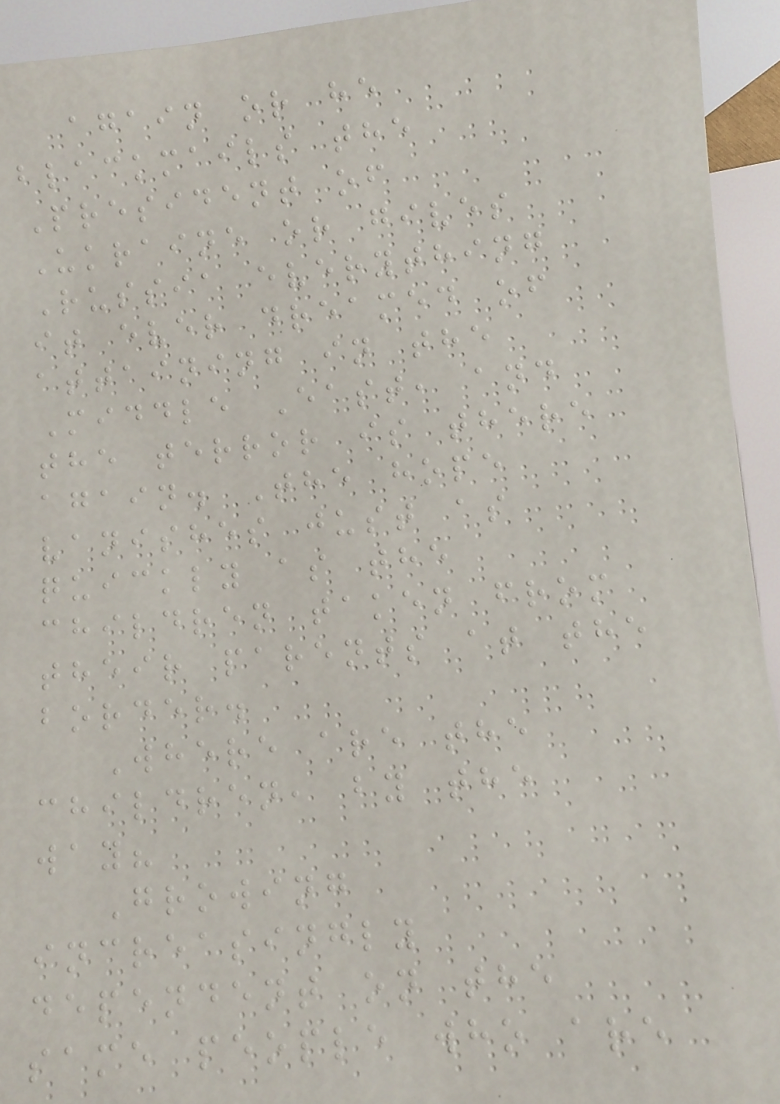again or he
blackmails the
President of
Ukraine or gives
Russia everything
it ever dreamed of
attaining in the
Middle East, and
the terror is there
again. The hope
vanishes just as
quickly as the
children taken from
their parents at the
border.
Where are the
children, by the
way?
Growing
increasingly
dependent on the
same people who are
